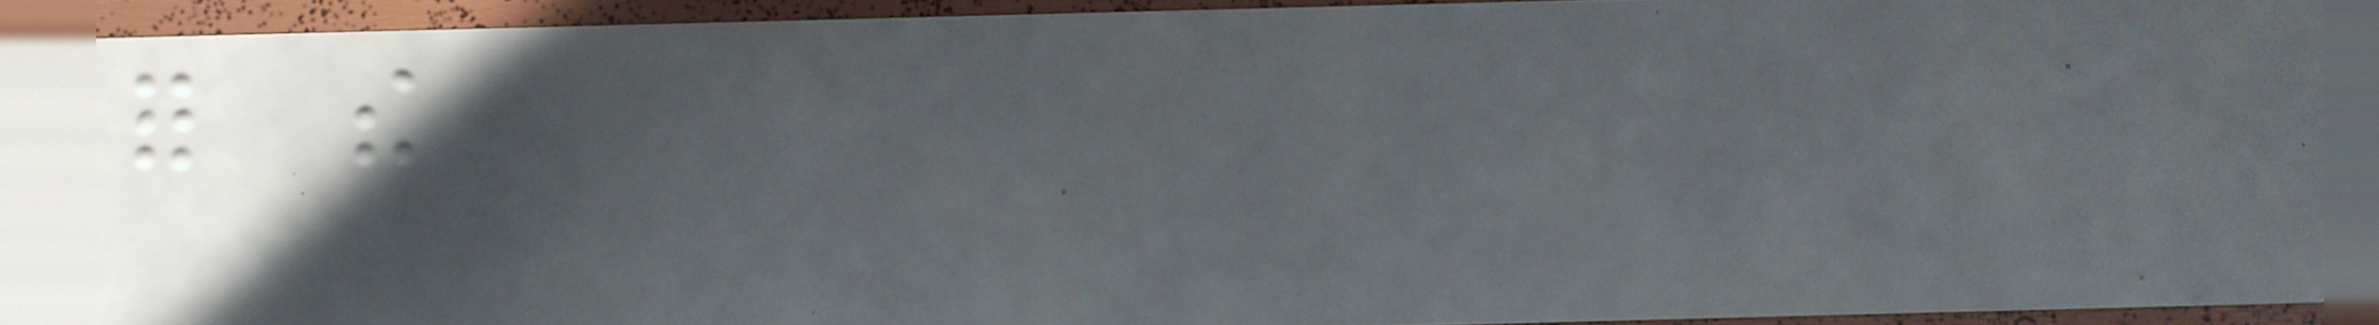for the
